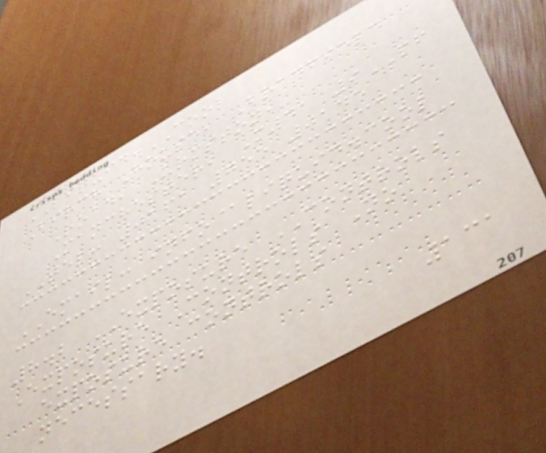LIQUID.COOL
Birch House, Bradfield
Road, Urmston,
Manchester, M41 9PF
TEL: 0161 755 0145
EMAIL: info@liquid.cool
8.2 EXPOSURE CONTROLS
Exposure Controls No
exposure controls
necessary.
131
